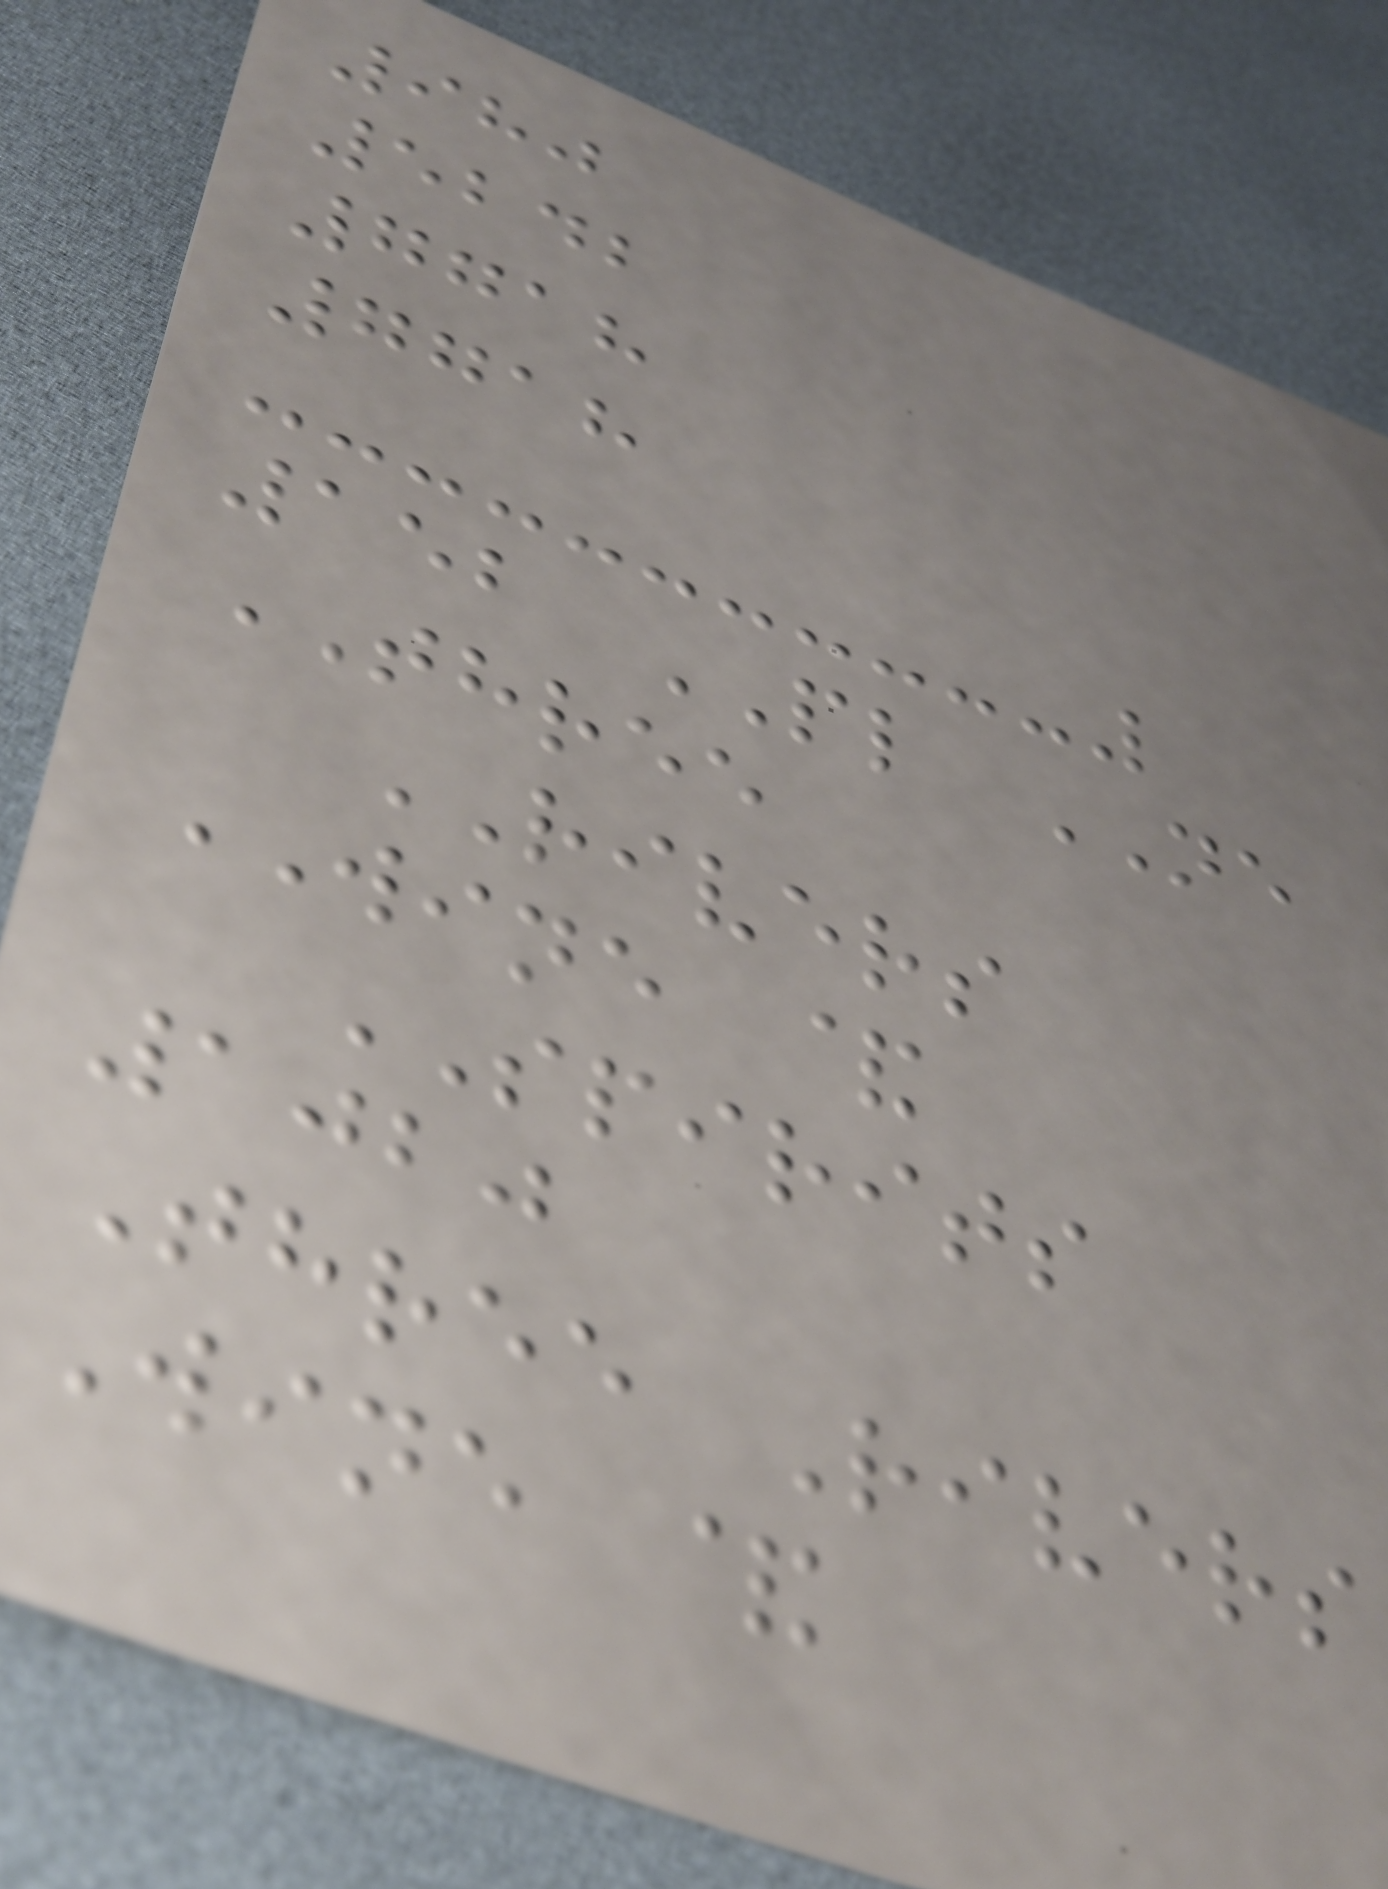980
5242
7718
7718
152 PL NE
THREE
RIVERS
WINE &
SPIRITS
1020
Three Rivers
Wine &
